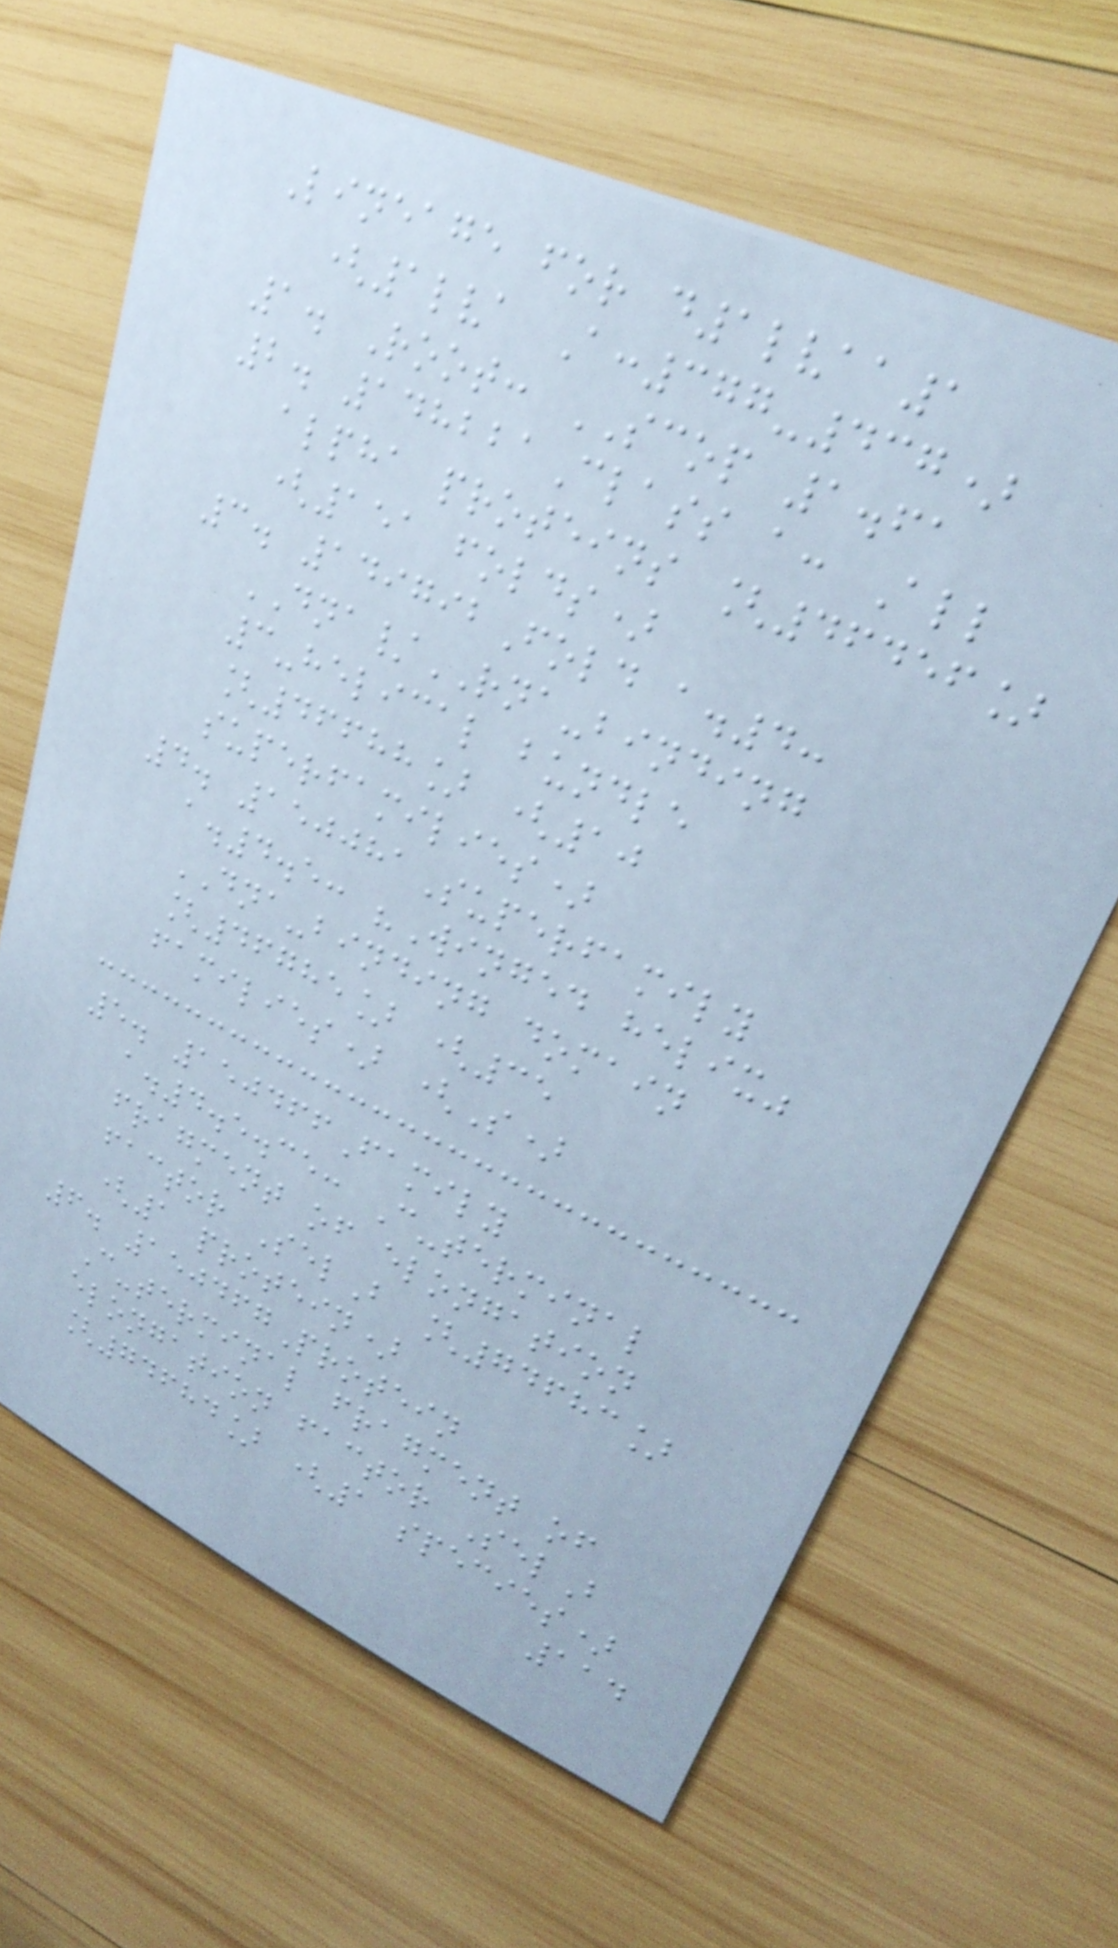Lineage for d1lvaa1
(1lva A:377-437)
1. Root: SCOP 1.61
2. 148221Class a: All
alpha proteins [46456]
(151 folds)
3. 149792Fold a.4:
DNA/RNA-binding
3-helical bundle
[46688] (10
superfamilies)
4. 150081Superfamily
a.4.5: "Winged helix"
DNA-binding domain
[46785] (35
families) (S)
5. 150466Family
a.4.5.35: C-terminal
fragment of elongation
factor SelB [74683]
(1 protein)
6. 150467Protein
C-terminal fragment of
elongation factor SelB
[74684] (1 species)
114
